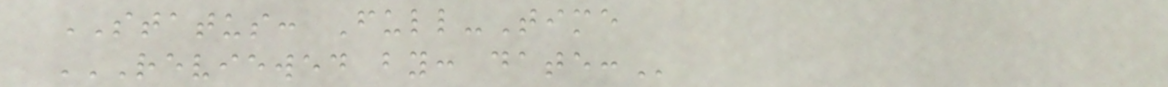STATUS: Full-Time
REVIEWED BY: DATE:
